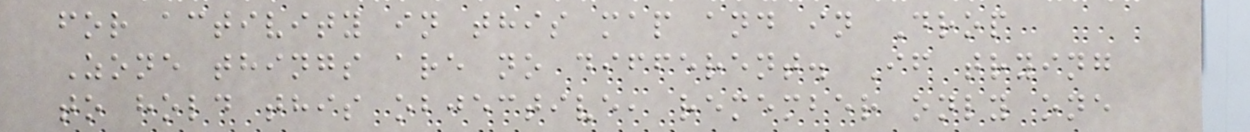for activity in this map and in Drop
Zone things are no different. If trying
to hold this objective, remember only one
